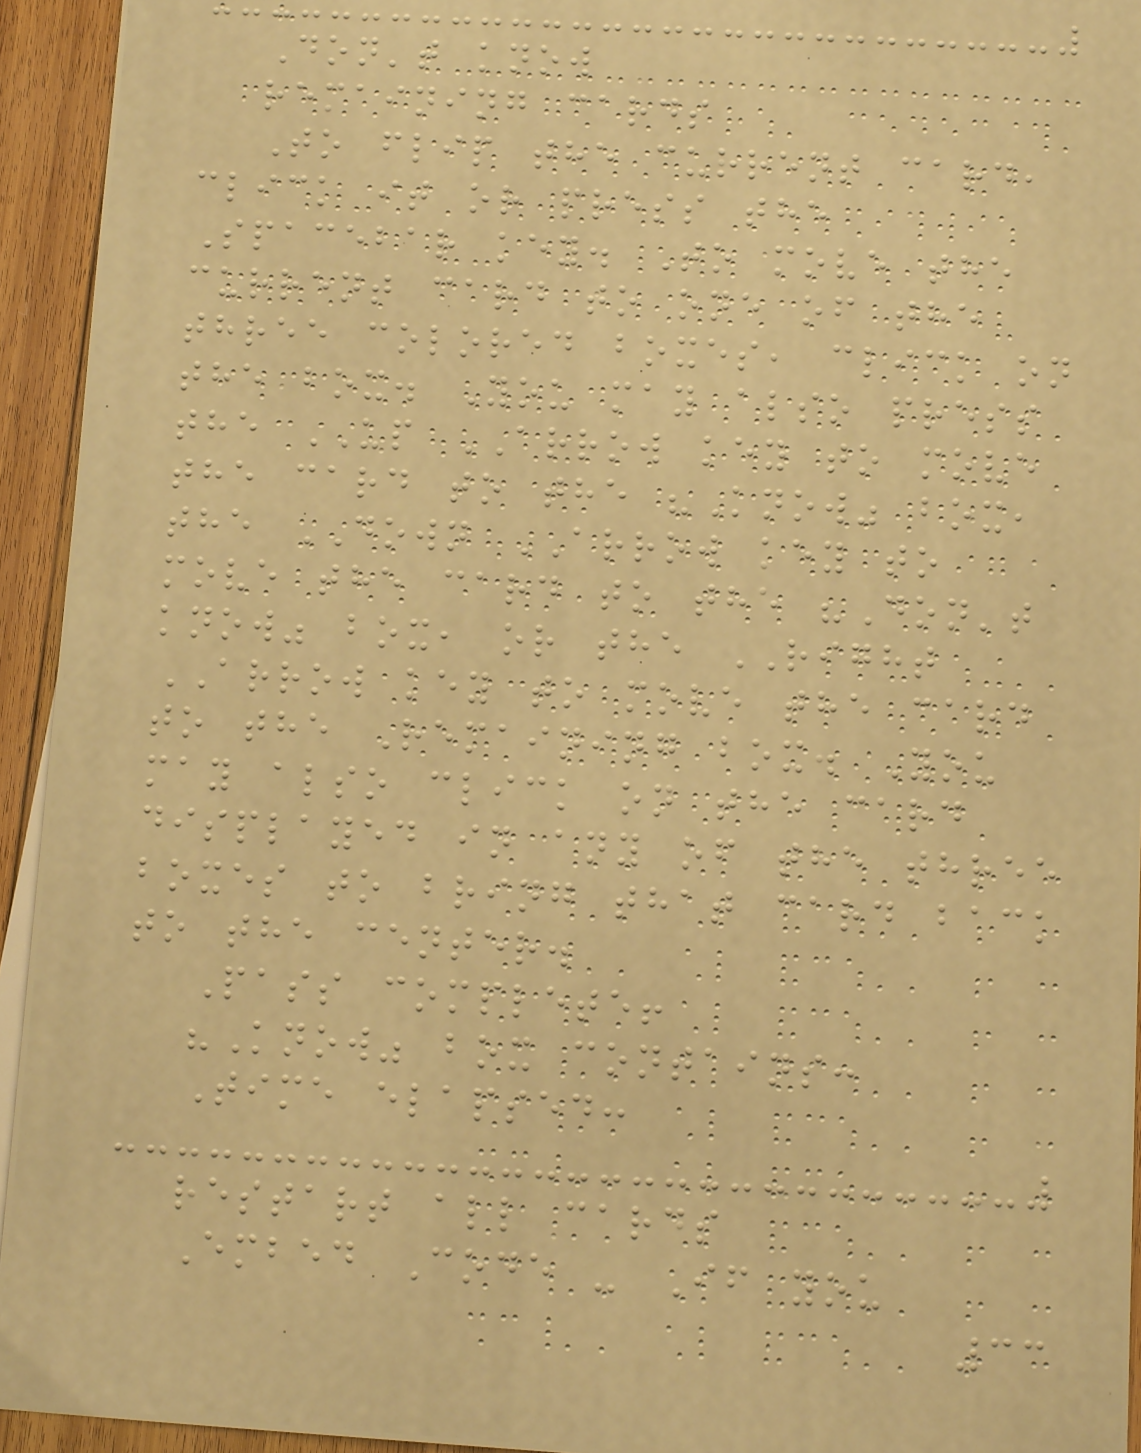Don't know
remaining cards
To flip the current card,
click it or press the
Spacebar key. To move the
current card to one of the
three colored boxes, click on
the box. You may also press
the UP ARROW key to move
the card to the "Know" box,
the DOWN ARROW key to
move the card to the "Don't
know" box, or the RIGHT
ARROW key to move the card
to the Remaining box. You
may also click on the card
displayed in any of the three
boxes to bring that card back
to the center.
Pass complete!
"Know" box contains:
Time elapsed:
restart all cards
Embed Code - If you
33
